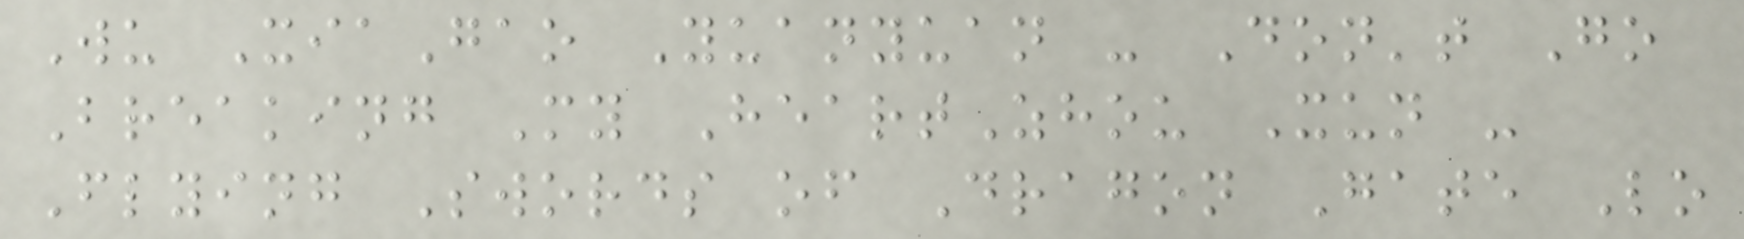Wu XiaGao Yuanyuan - Don't Go
Breaking My HeartZhou Xun -
Flying Swords of Dragon Gate Lo
